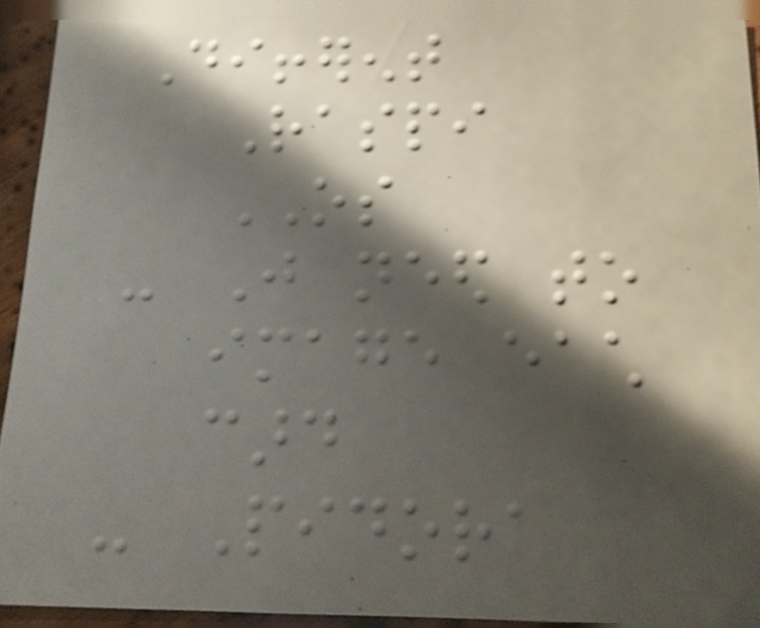Different
Raspi
OS
- Just need to
image each
card
- Pidora
